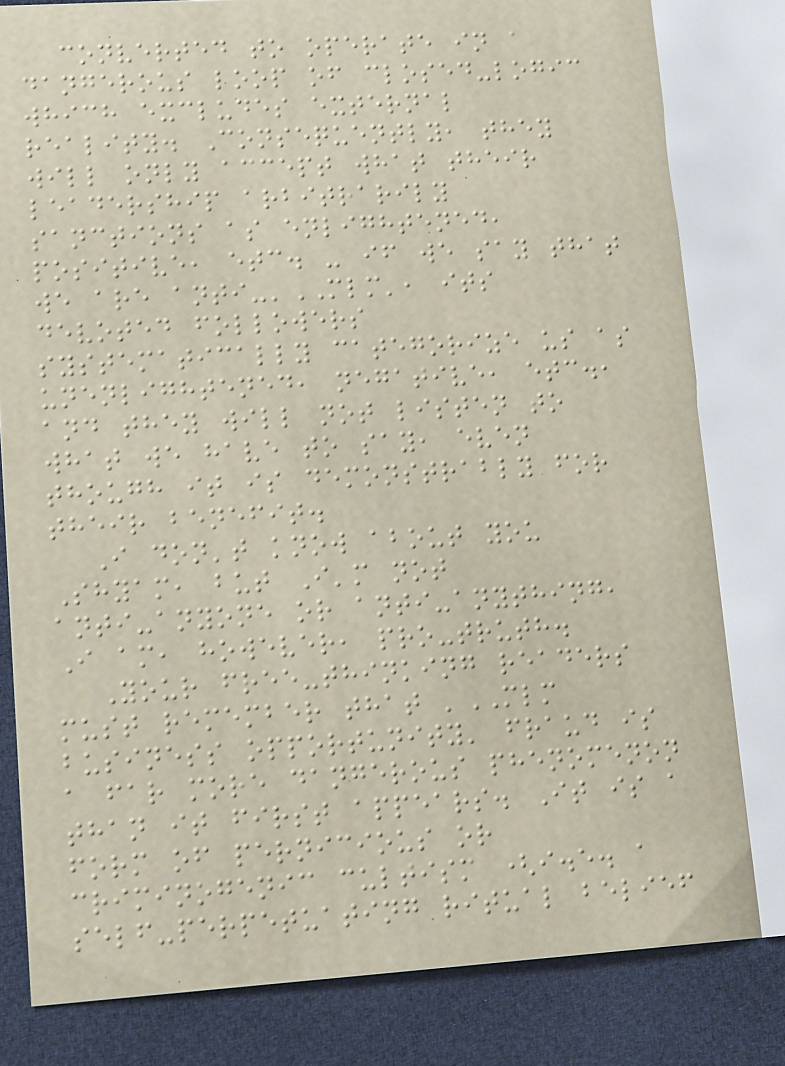converted to operate in a
dangerous loop of closed-logic
which excludes external
reality. Consequently, they
will only accept what their
leadership arbitrarily
sanctions as enlightened,
positive, etc. - if we say that
we are anti-'MLM', its
devoted followers
systematically categorize us as
unenlightened, negative, etc.,
and they will not listen to
what we have to say, even
though it is demonstrably for
their benefit.
I don't know about you
Shyam, but I'm not
anti-anyone or anti-anything,
I am, however, pro-truth.
Your free-thinking readers
must remember that 'MLM
business opportunity' fraud is
a far more dangerous phenomenon
than it first appears. It is a
form of pernicious or
criminogenic cultism (i.e. a
self-perpetuating ritual belief
